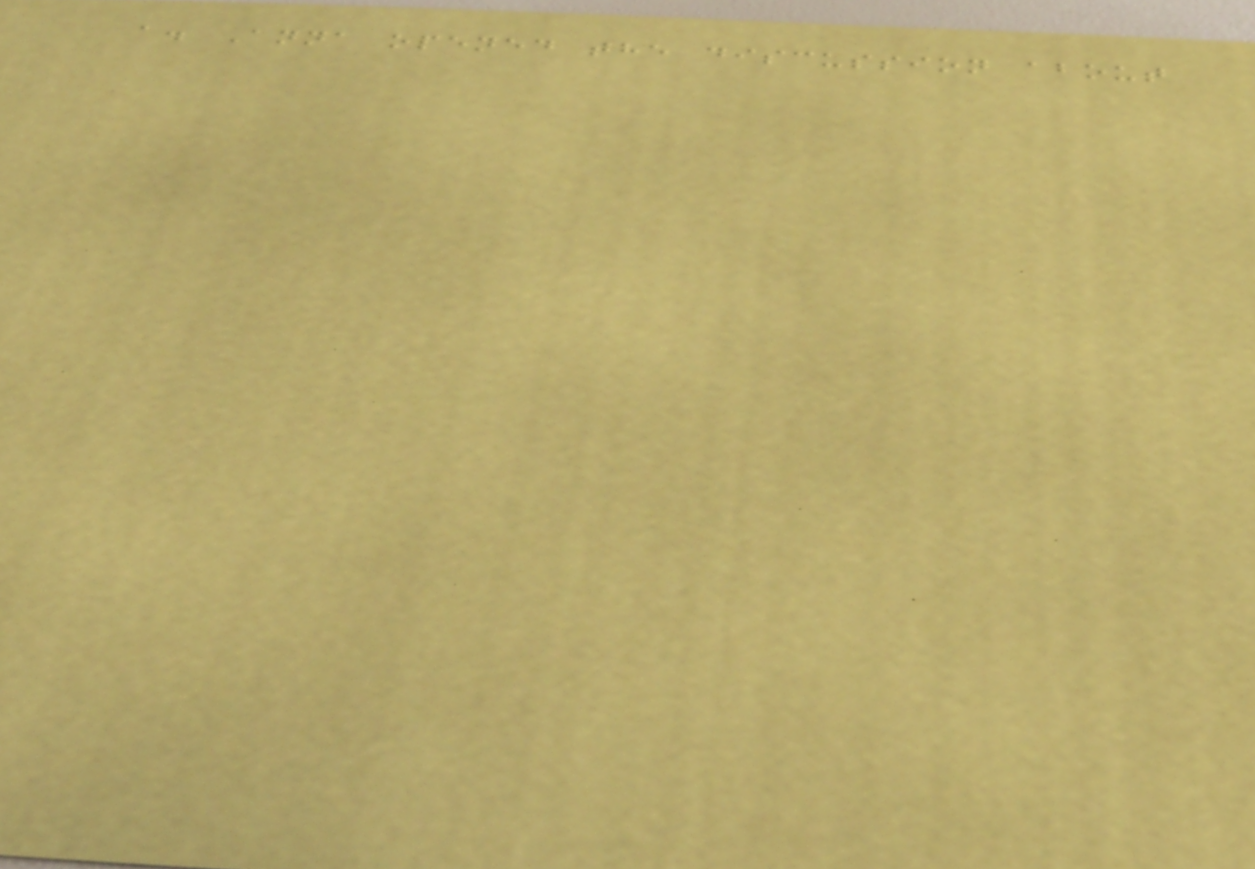a. Anna opened the discussion about
